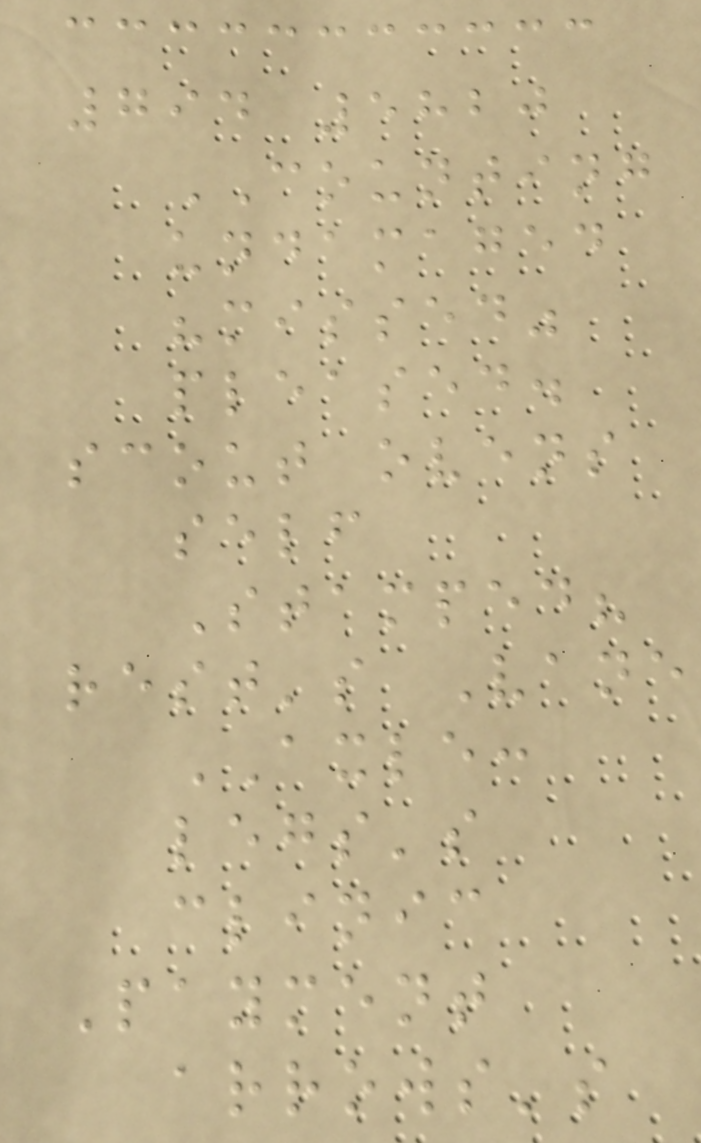794 5820
COUNTING
undamaged
"missed"
pleased.
scout ovens
self
Stamped?
rest's Vane
AXLE:
legs's
clinic
Payment
arrows's
